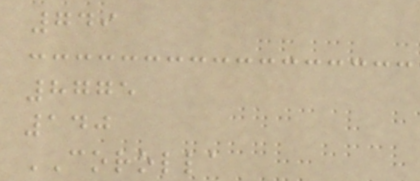749
8775
140
COROLLA
